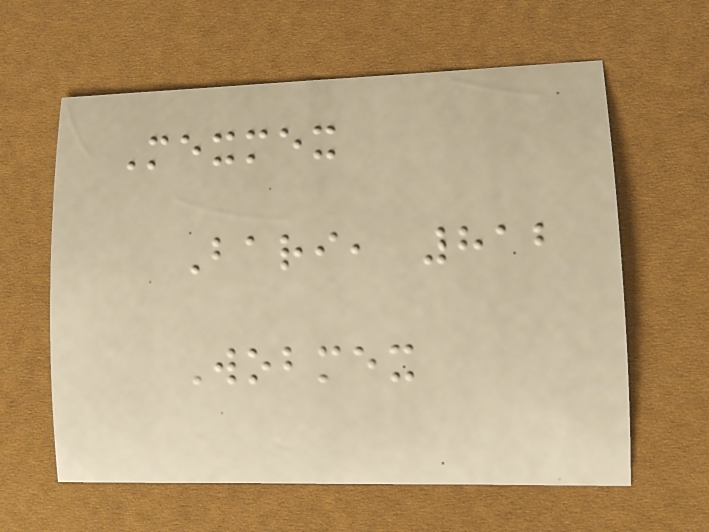Mexmex
Bari, 812
Wobmex
